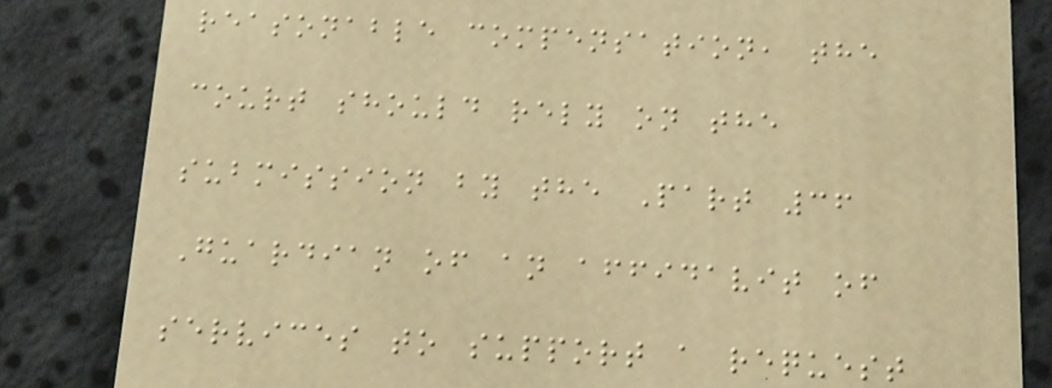reasonable compensation, the
court should rely on the
submission by the Part 36
Guardian of an affidavit of
services to support a request
